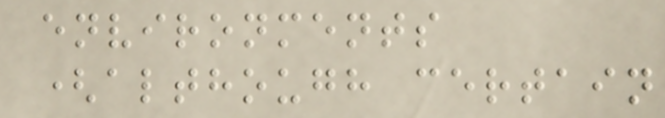environments
(although certain
